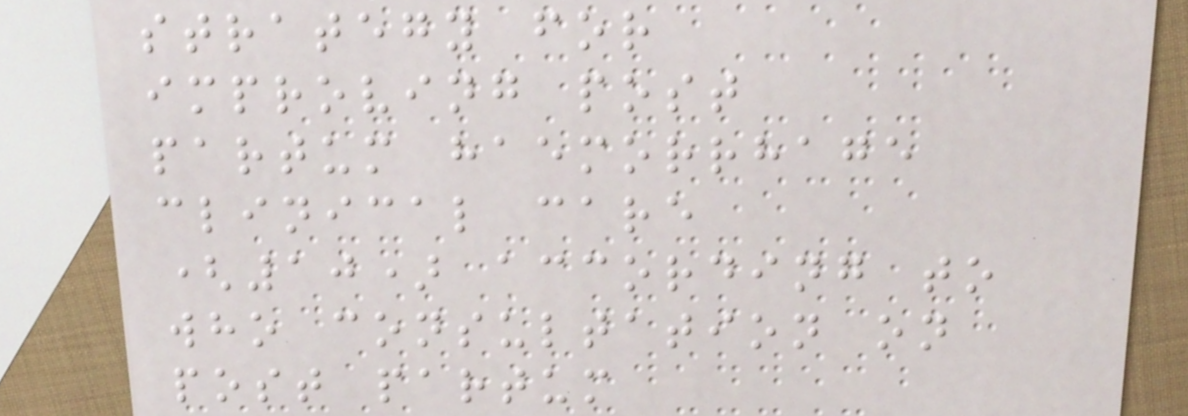strategy for
improving post
partum haemorrhage
clinical care
(10) according to
who consultation on
post partum
